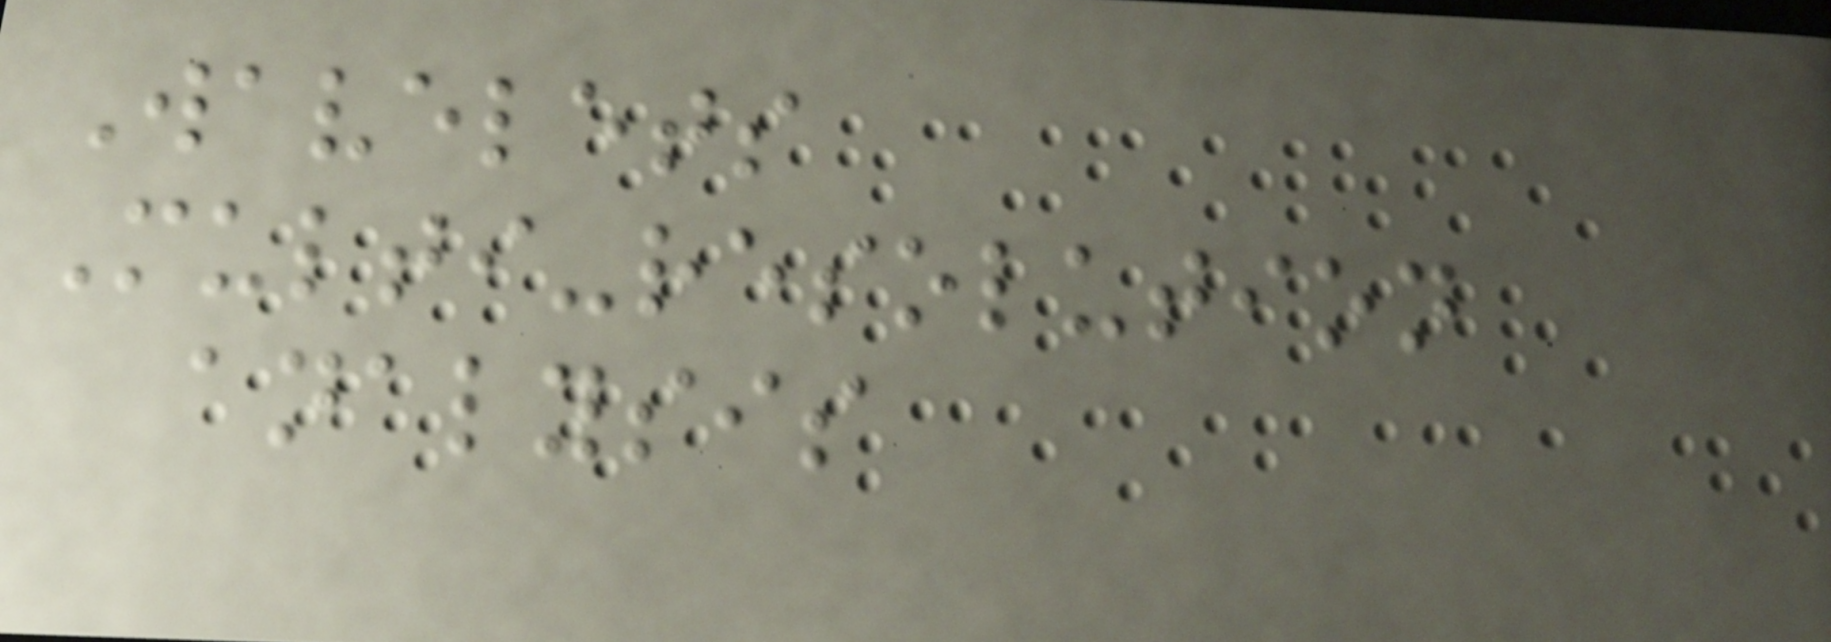Wavelets
Multi-resolution
analysis
